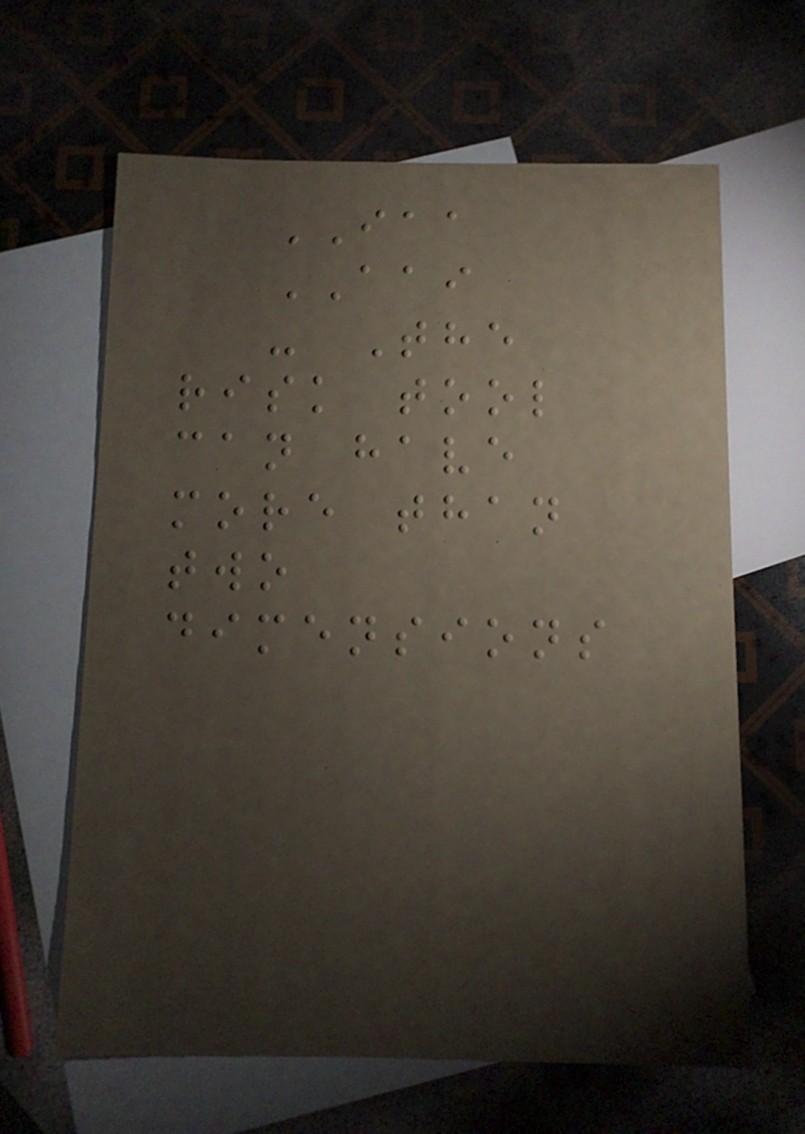IAA
AAI
- The
risk tool
can have
more than
two
dimensions
